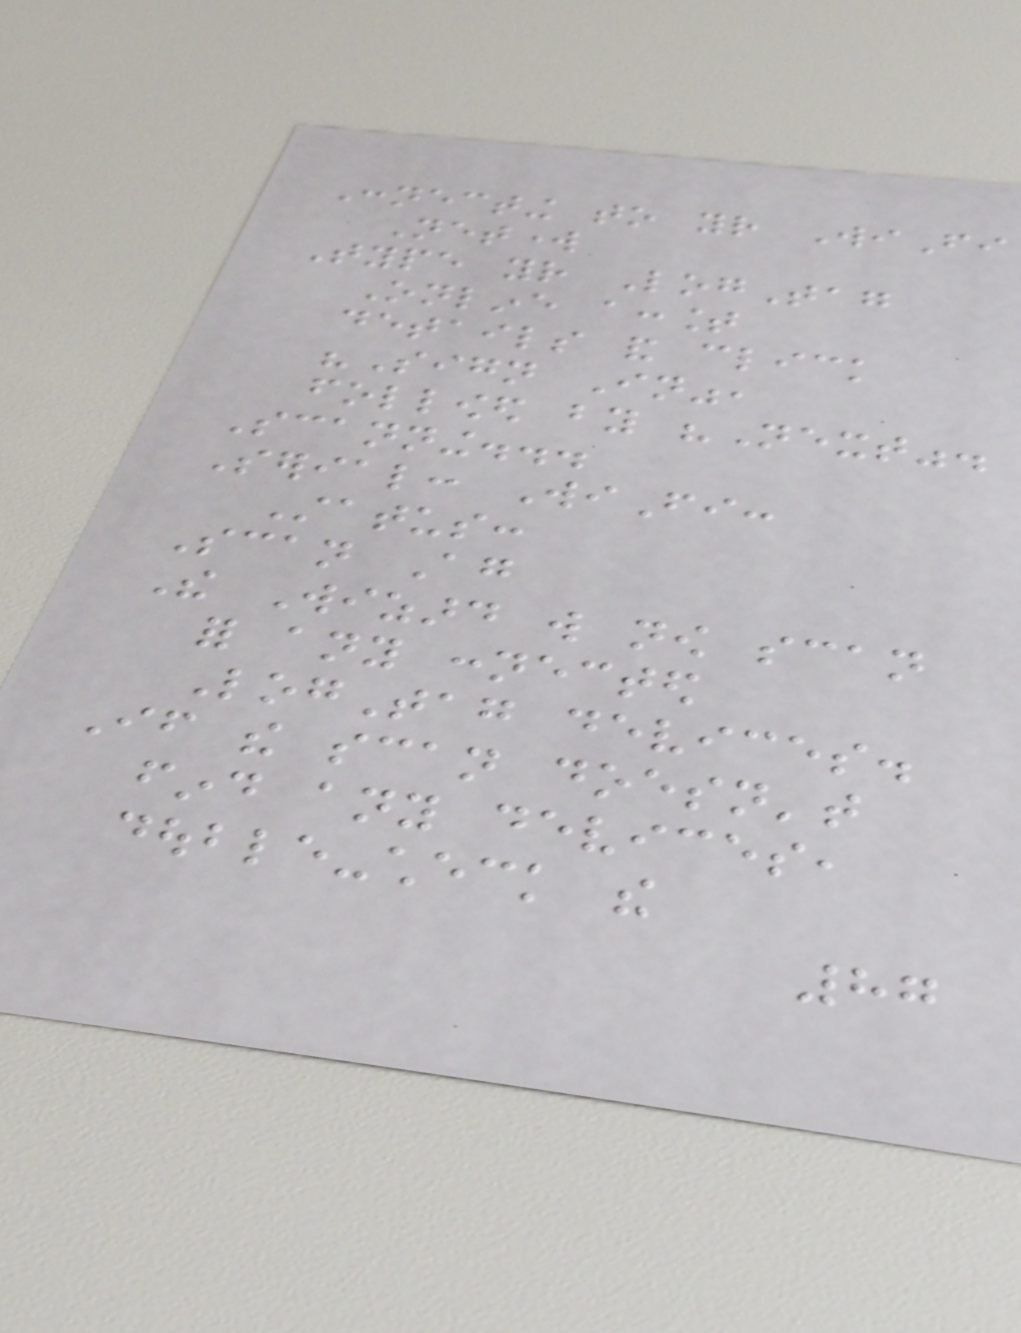Connecting to your WiFi
Network
Type your LogTag
Online account
details and click
"Sign In",
followed by "Next".
Scanning...
Serial: WiFi:
Status:
Scan Again
The Wizard will now scan
for any connected
LogTag devices.
If the scan doesn't
find any devices,
double-check the
87
